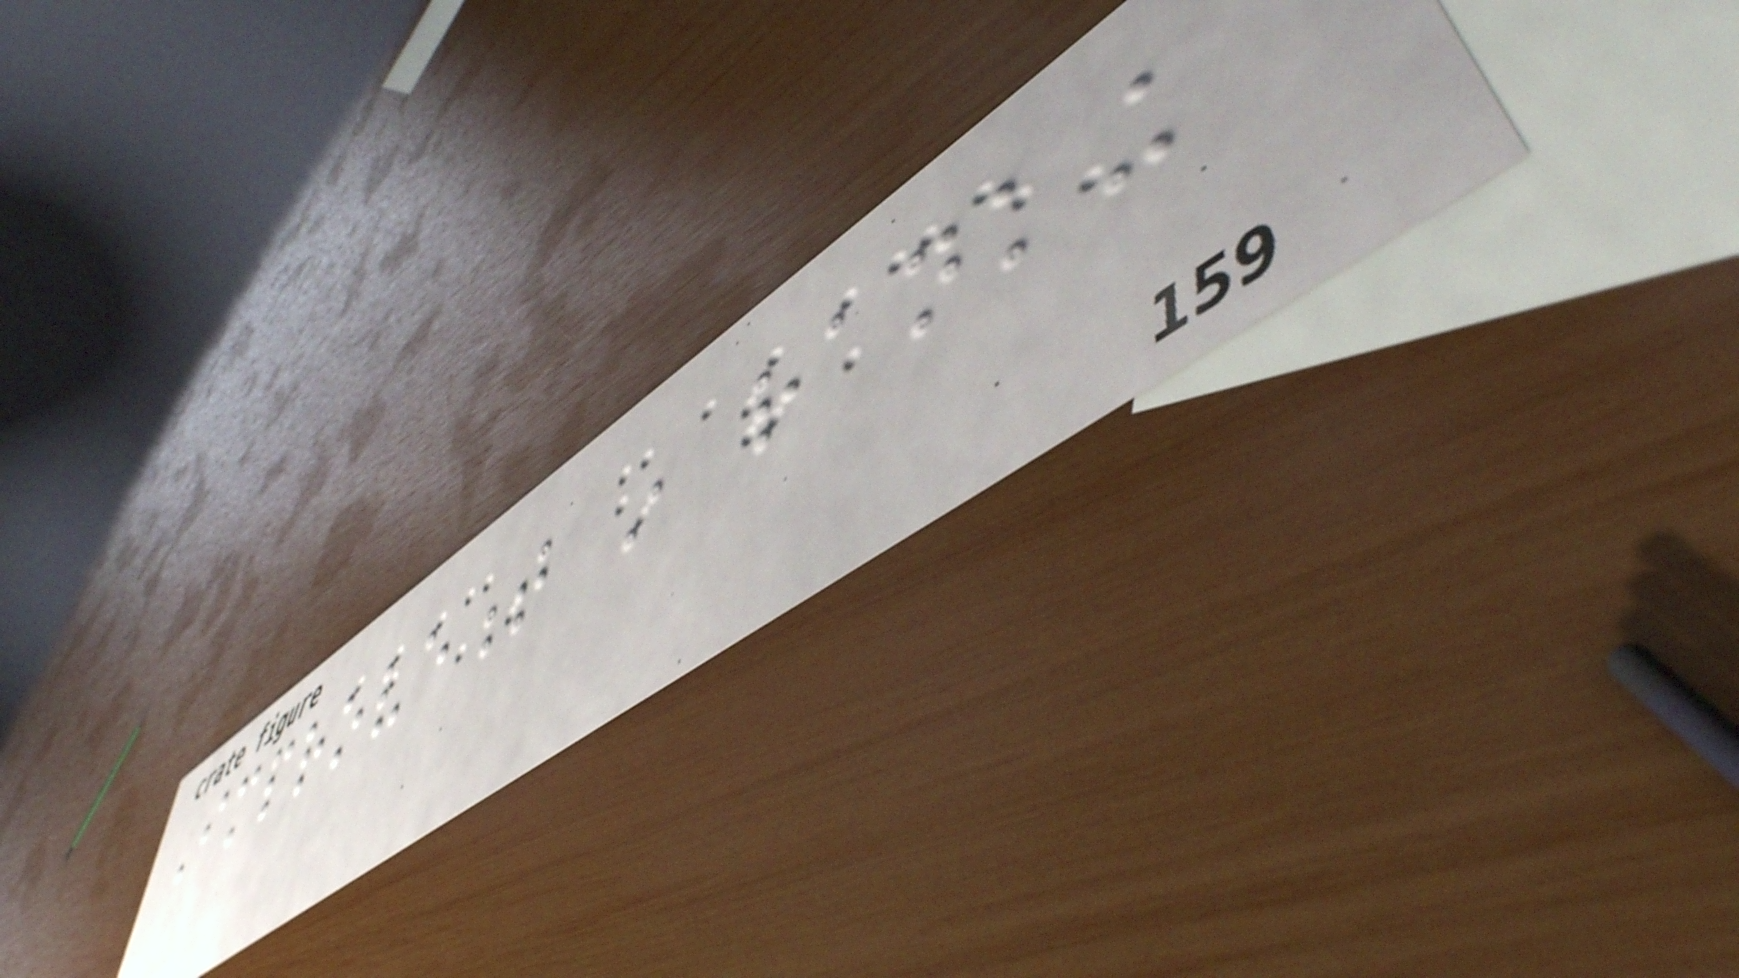Improvement in ranking
